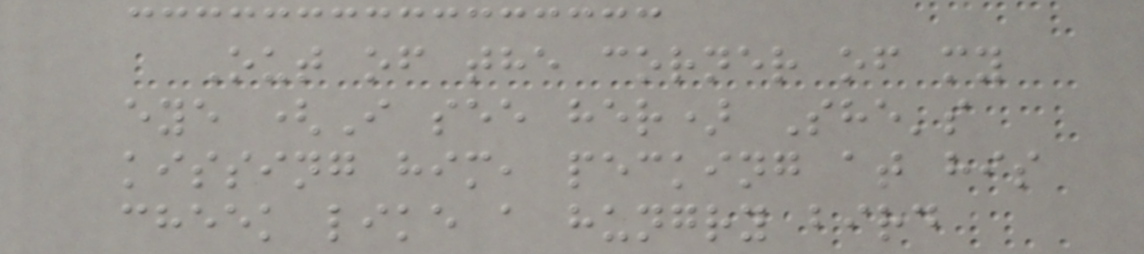Out of the corner of my
eye (I see her) She's
kissing him, pecking at his
cheek like a hungry bird
